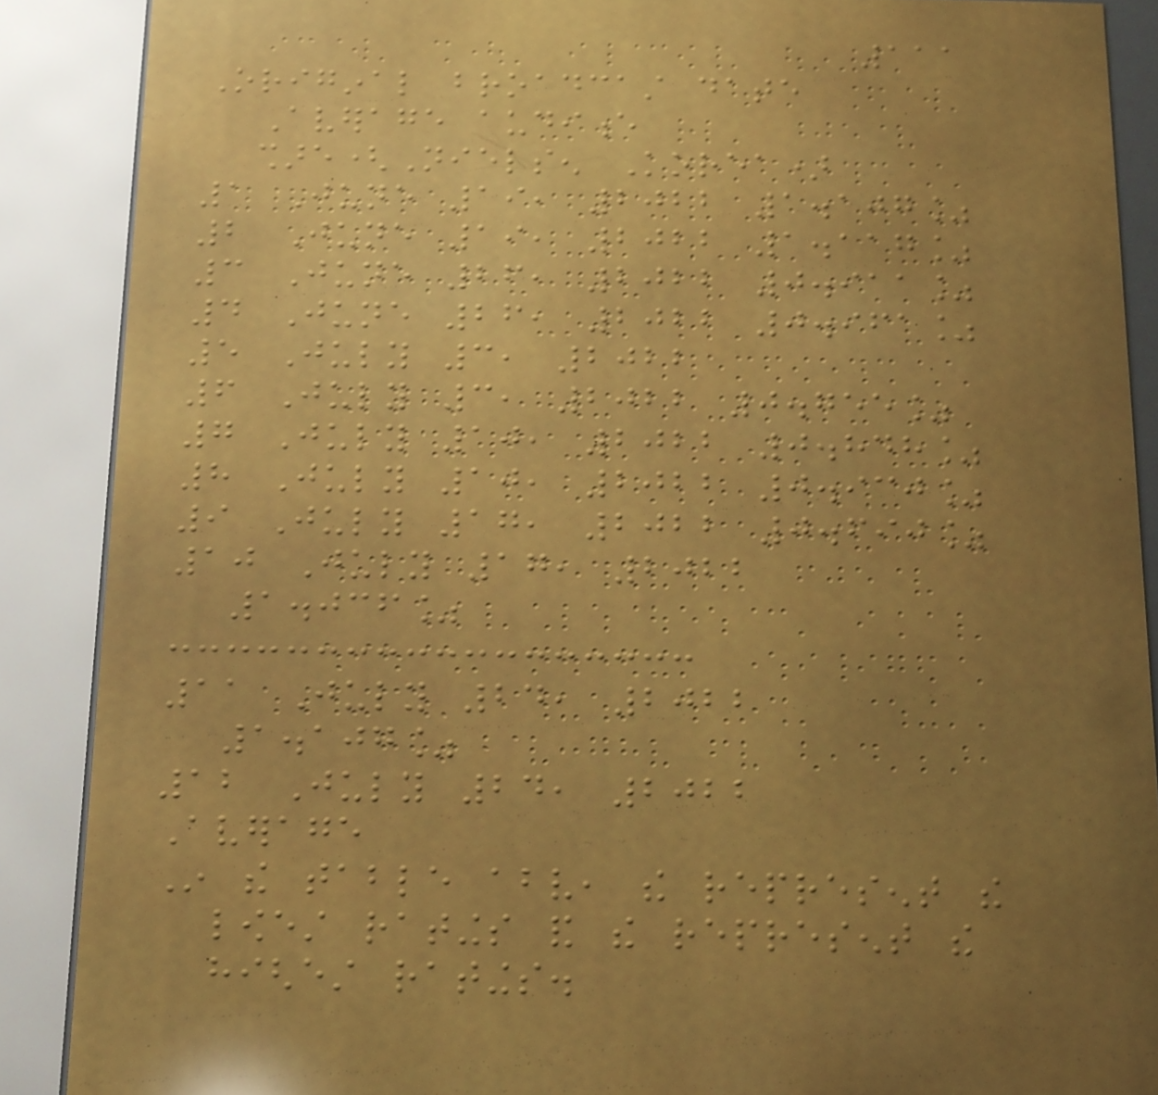111
Original broadcast date
Average audience
share(Nielsen Korea)
1 June 19, 2022 1.107%
2 June 19, 2022 1.117%
3 June 26, 2022 0.911%
4 June 26, 2022 0.961%
5 July 3, 2022
6 July 3, 2022 0.755%
7 July 10, 2022 0.848%
8 July 10, 2022 0.930%
9 July 17, 2022 0.690%
10 July 17, 2022
1.036%
11 July 24, 2022
1.107%
12 July 24, 2022
Average
In the table above, the represent the
lowest ratings and the represent the
highest ratings.
